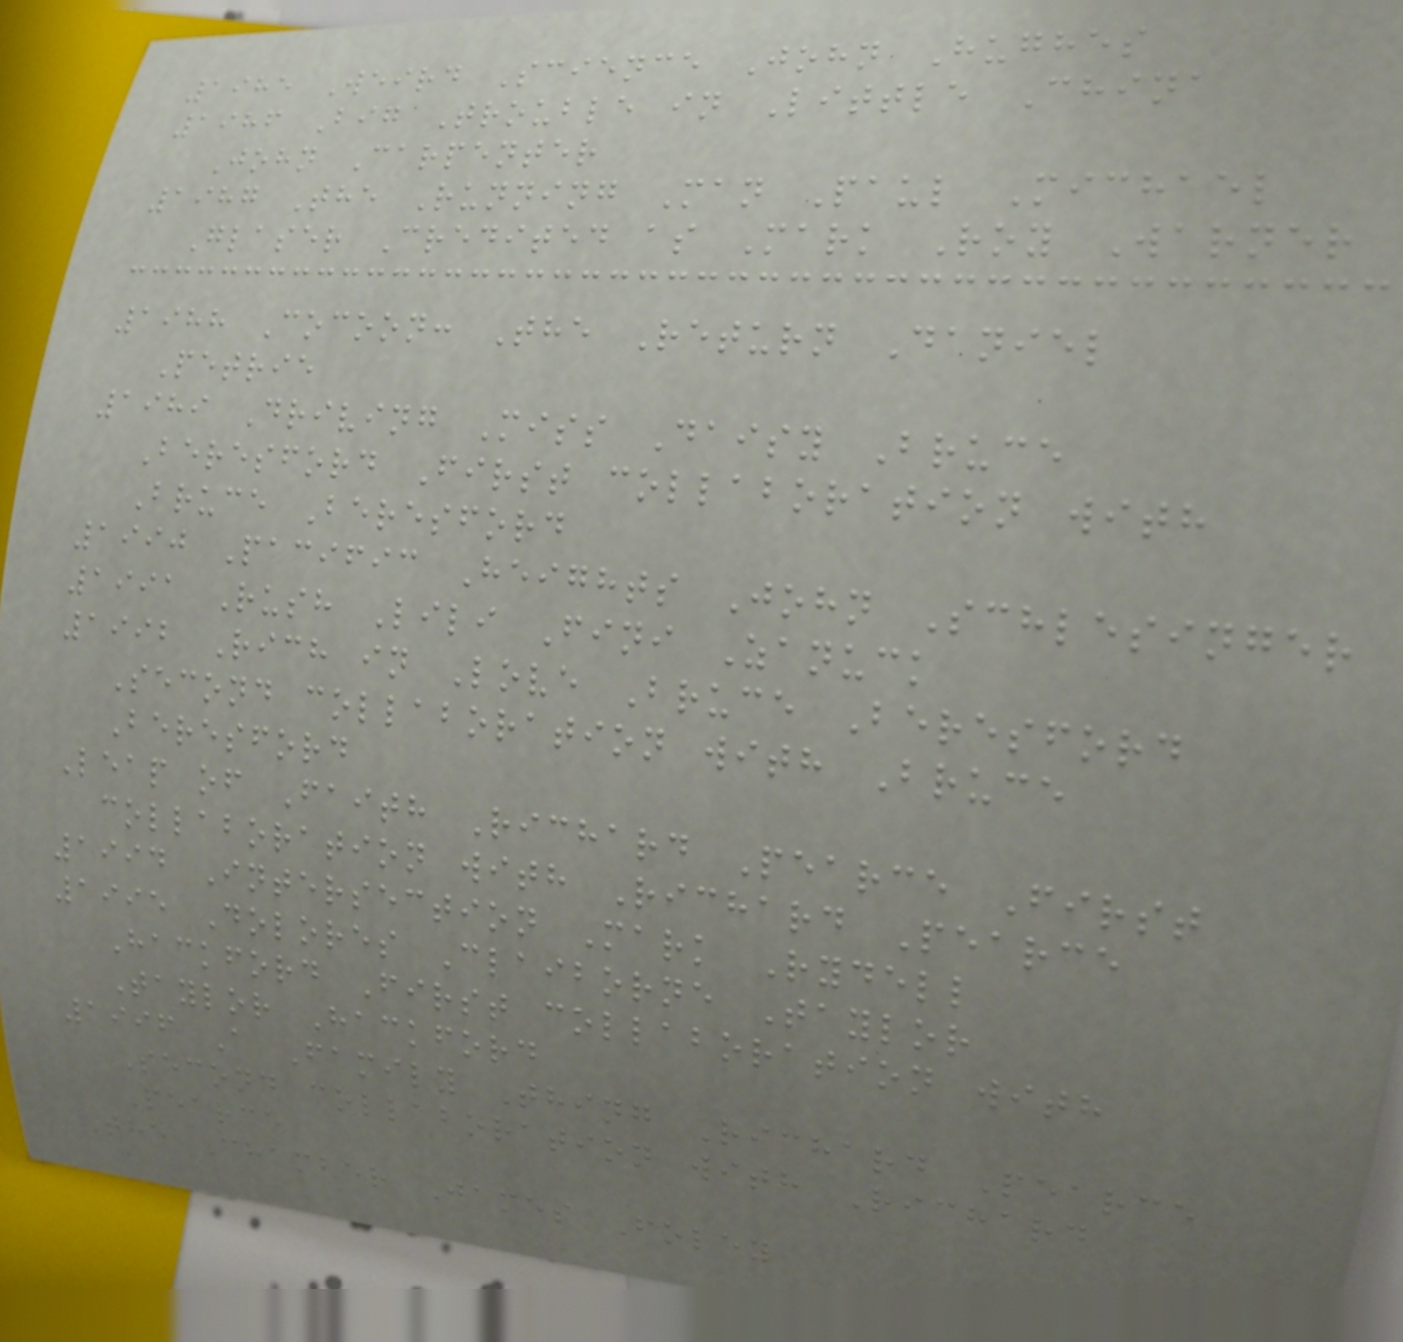1985 Weird Science John Hughes
1986 Big Trouble in Little China
John Carpenter
1987 The Running Man Paul Michael
Glaser Credited as Mark Roy Warner
1988 Cocoon: The Return Daniel
Petrie
1989 Driving Miss Daisy Bruce
Beresford First collaboration with
Bruce Beresford
1990 Pacific Heights John Schlesinger
1991 Rush Lili Fini Zanuck
1992 Rich in Love Bruce Beresford
Second collaboration with Bruce
Beresford
Leap of Faith Richard Pearce First
collaboration with Richard Pearce
1994 Intersection Mark Rydell
1995 Dolores Claiborne Taylor
Hackford First collaboration with
Taylor Hackford
1996 A Family Thing Richard Pearce
Second collaboration with Richard
Pearce
The Chamber James Foley
